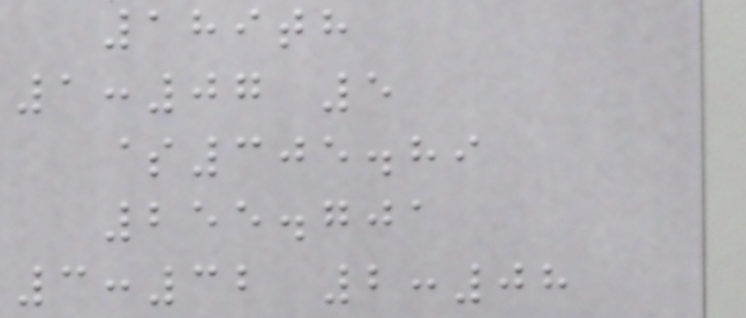189th
1:07 5
$305.89
255.701
3:32 2:08
